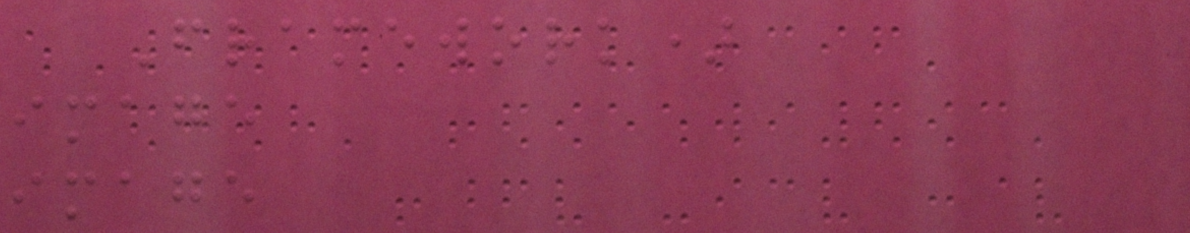Framework)
image
image
